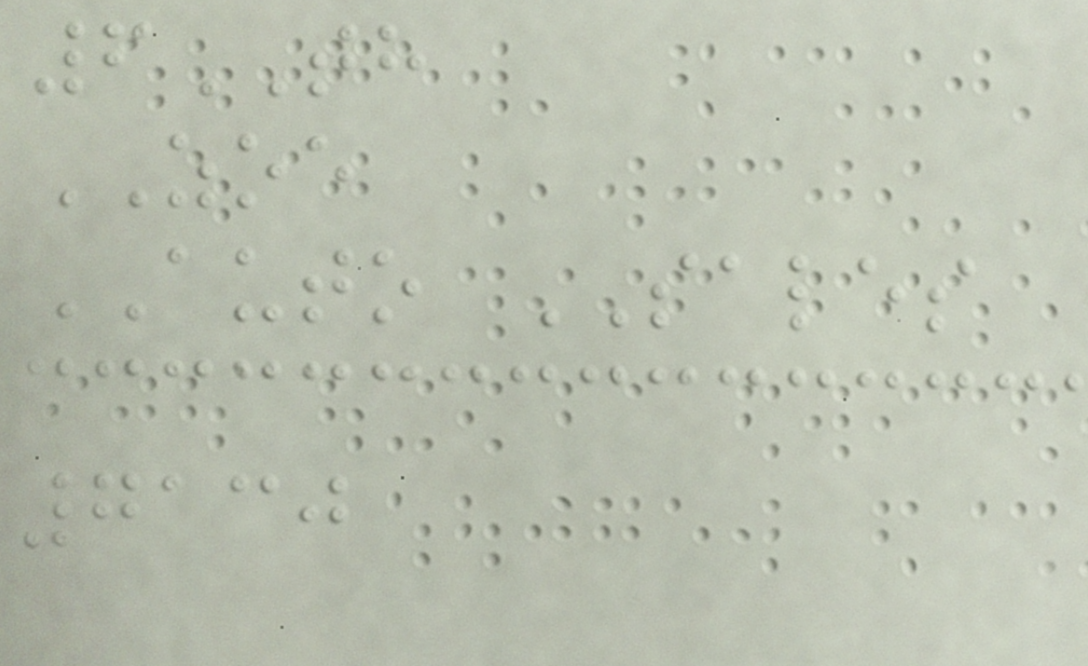6TH
ZOE
AUTO SALES
7130
